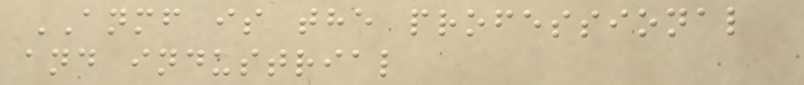ANMF is the professional
and industrial
